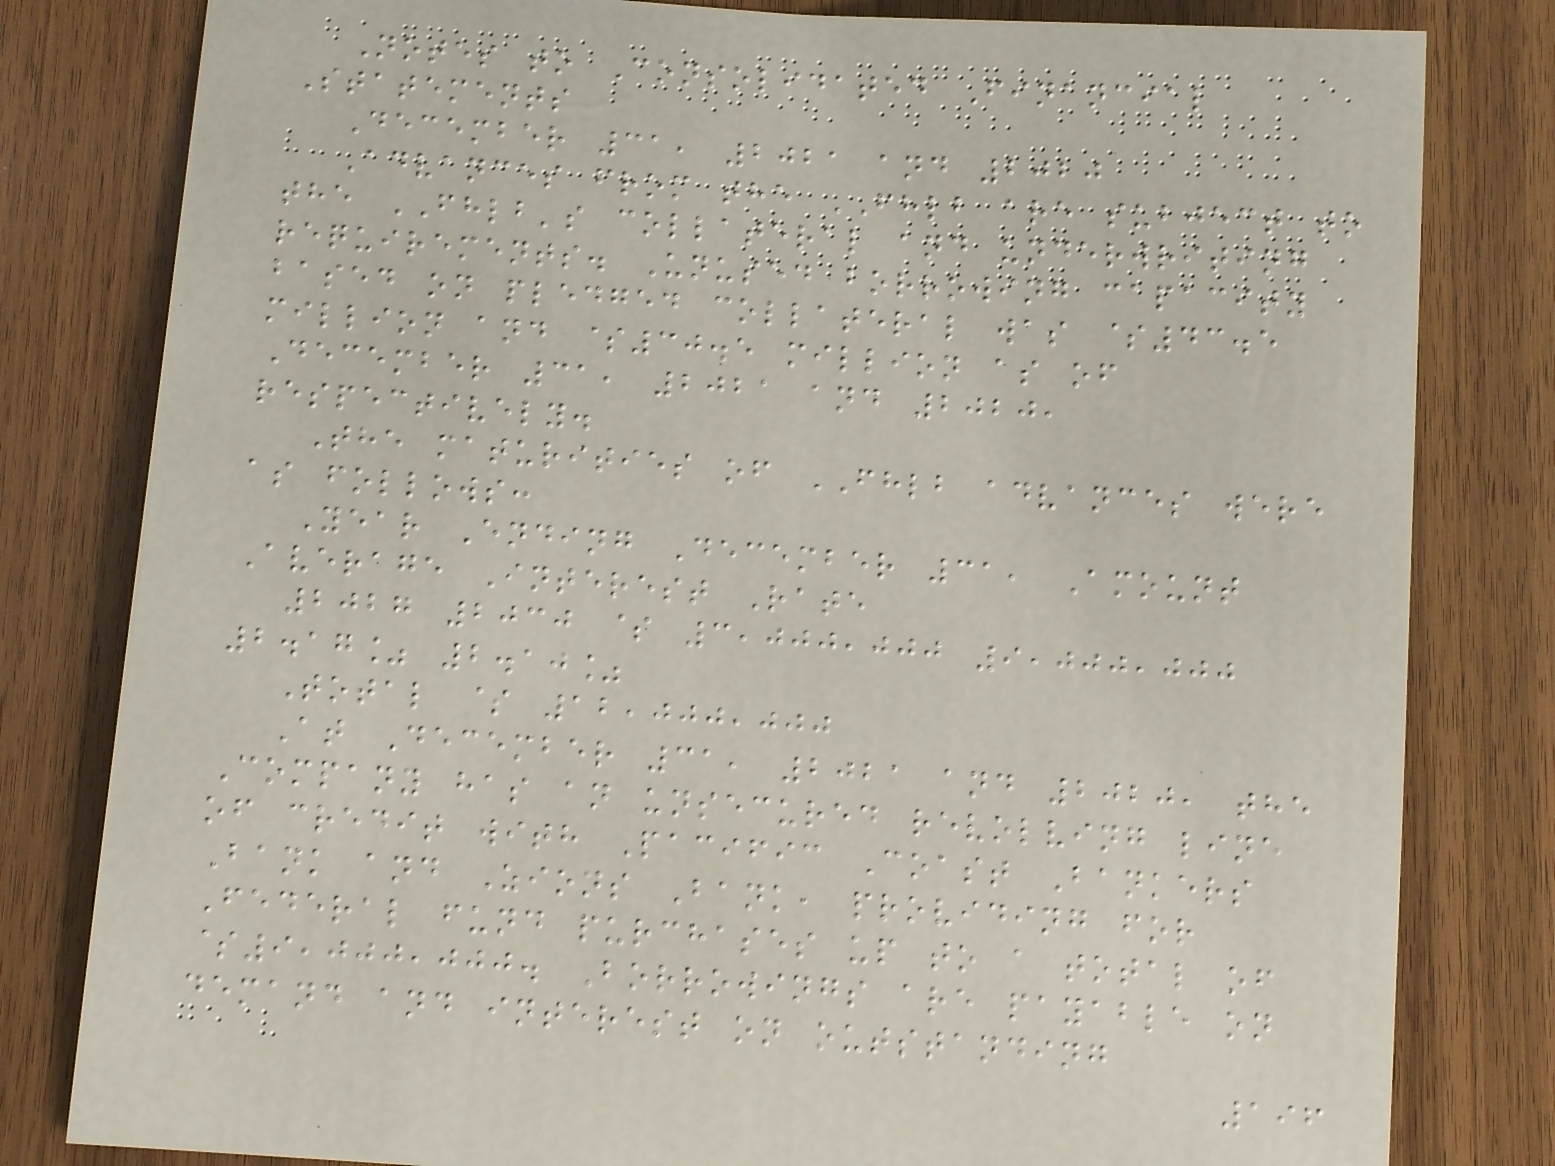Notes to Consolidated Financial
Statements
December 31, 2021 and 2020
Advances from the FHLB are subject to
the FHLB's collateral and underwriting
requirements. Unused borrowing capacity
based on pledged collateral was $43.5
million and $30.5 million as of
December 31, 2021 and 2020,
respectively.
The maturities of FHLB advances were
as follows:
Year Ending December 31, Amount
Average Interest Rate
2027 2030 $ 3,000,000 9,000,000
2.17% 2.10%
Total $ 12,000,000
At December 31, 2021 and 2020, the
Company has an unsecured revolving line
of credit with Pacific Coast Bankers
Bank and Zions Bank, providing for
Federal fund purchases up to a total of
$9,000,000. Borrowings are payable on
demand and interest on outstanding
196
